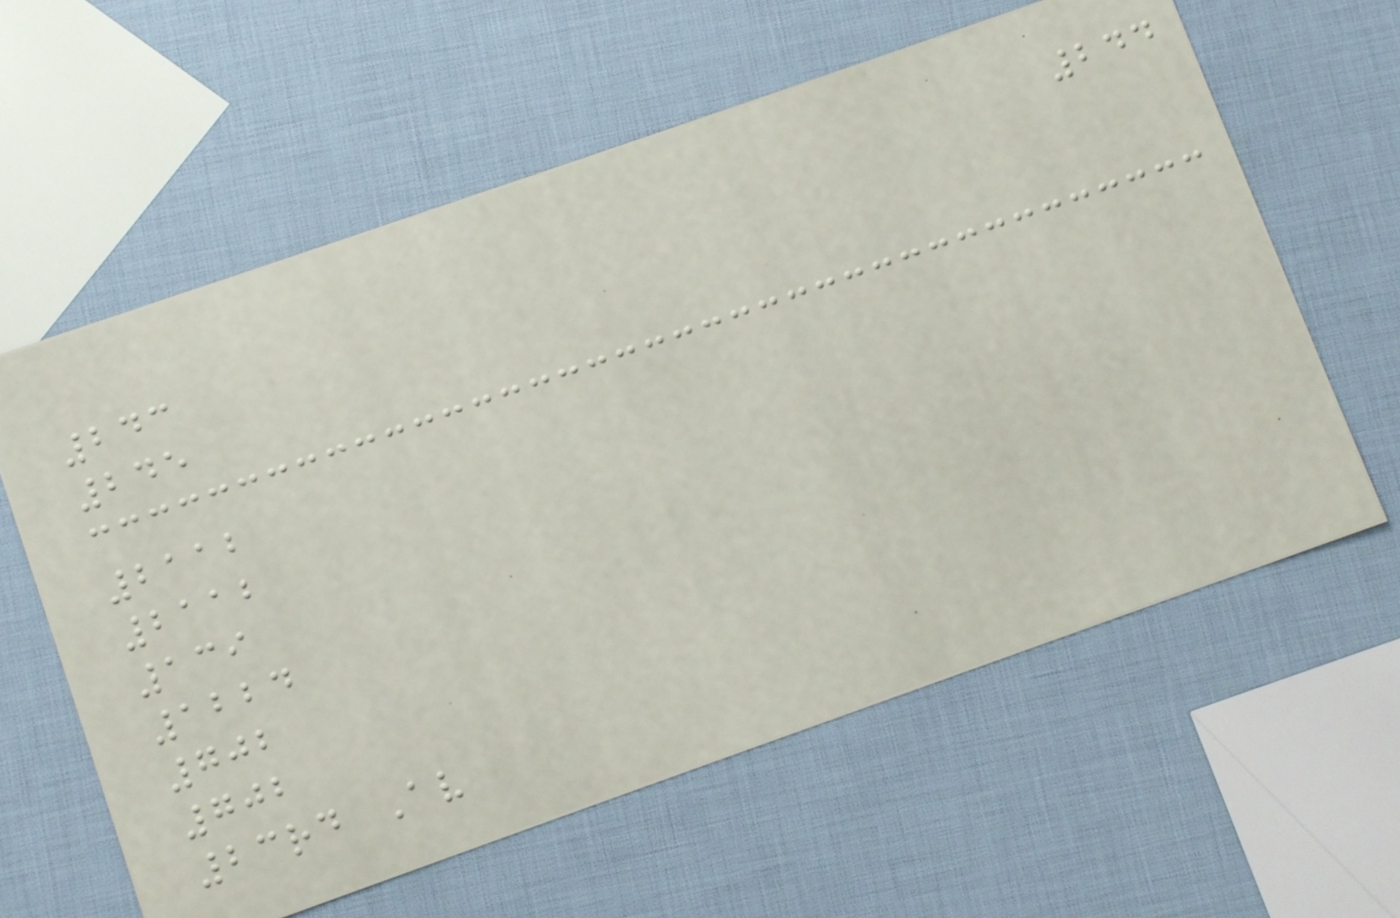244
243
245
2112
2112
139
1224
702
702
23rd Av
